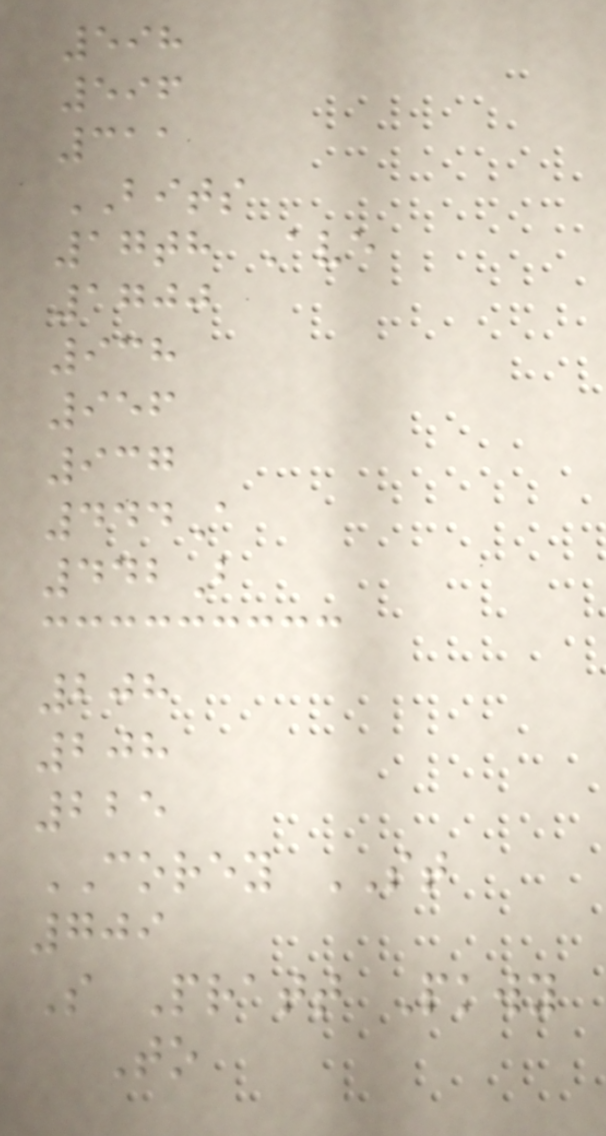598
596
311
BITS
17th Ave
1700
938
956
937
444A
442B
208
208
225
COREY ST
709
S Pratt Pkwy
To
